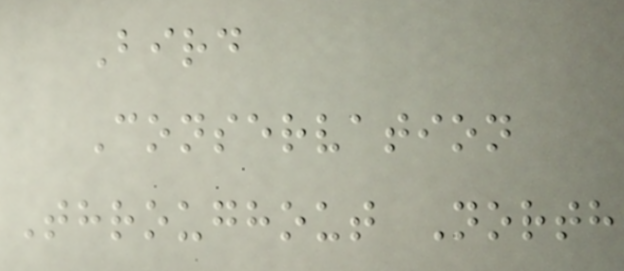Bird
Conservation
Throughout North
